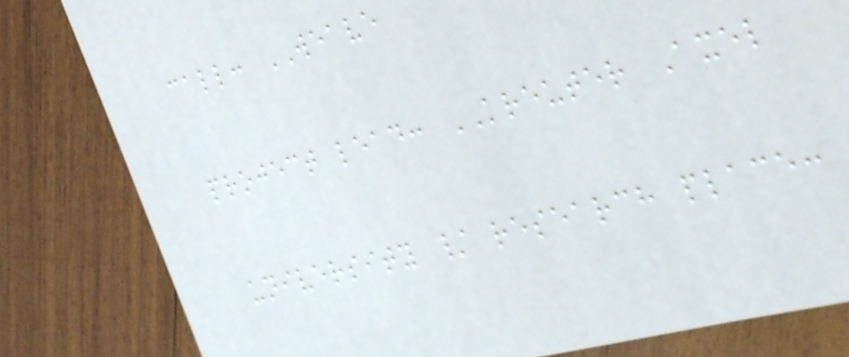call: WEAVE
project lead: KREUTER Axel
university / research place:
